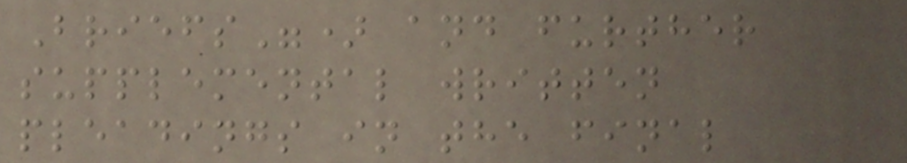Briefs") and further
supplemental written
pleadings in the final
